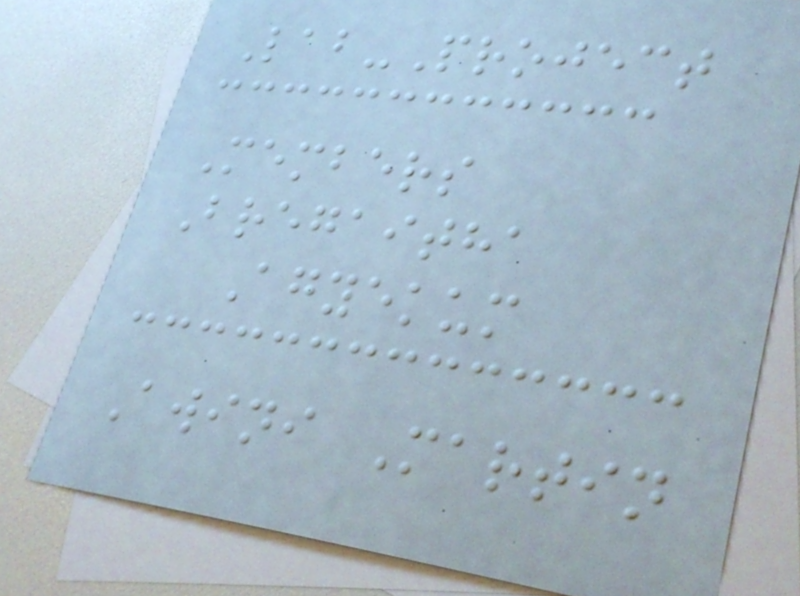Lab-Project
Members
Bregaitha
Agyekum
Awini Martin
